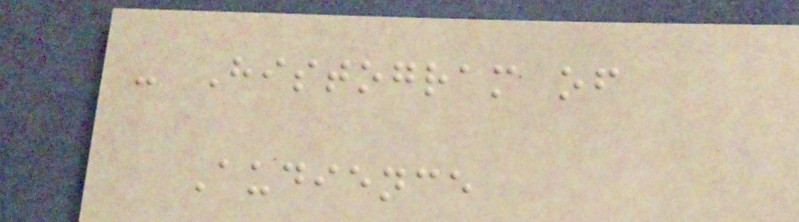- Histogram of
Audience
